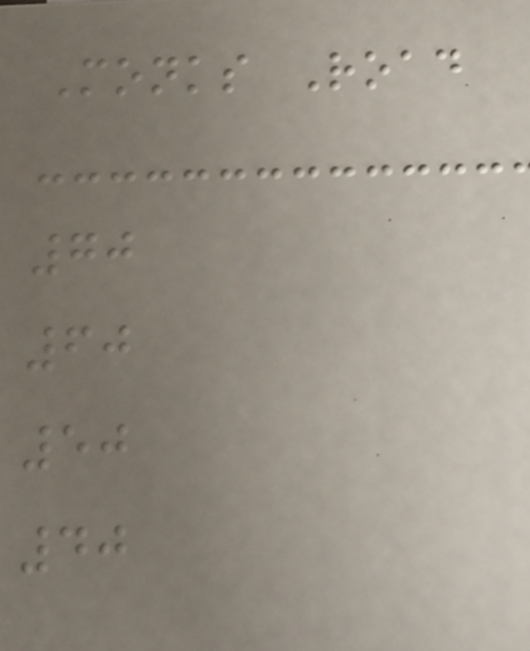Monks Road
70
60
50
40
